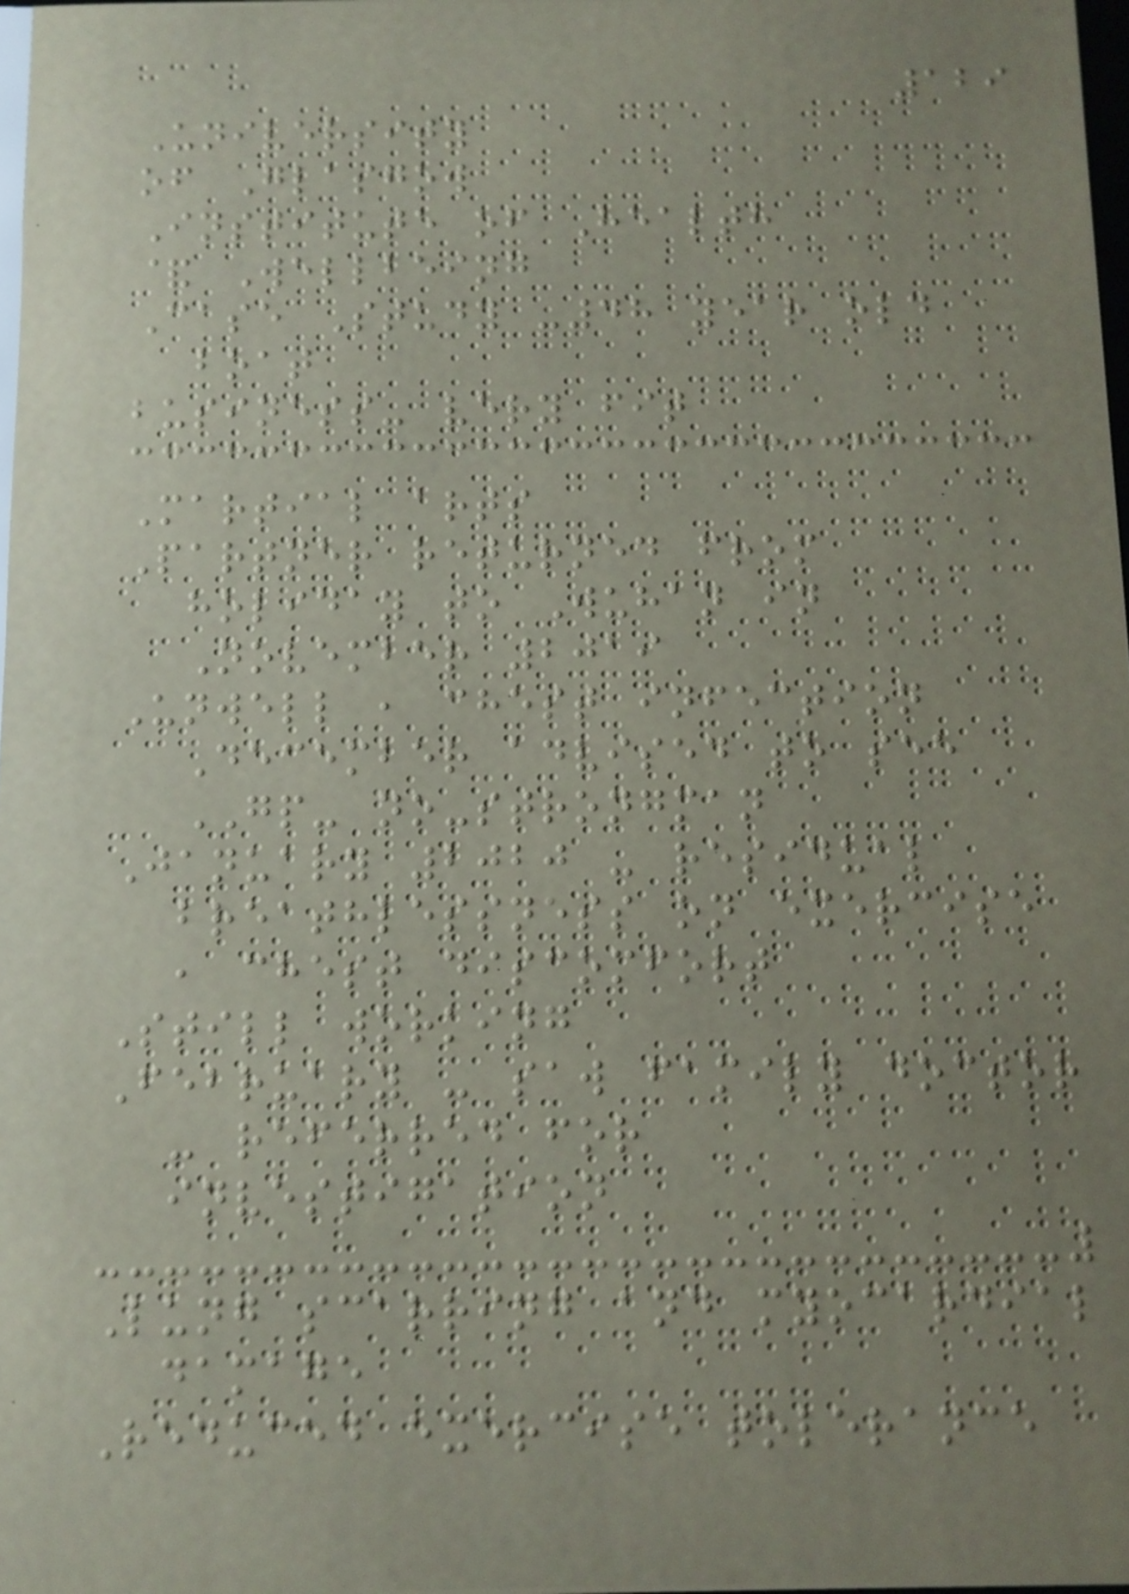129
University
of Glasgow
Institute of Health
& Wellbeing
Case Study -48 year old
boat
business- very fit
Martial arts
Partner returned from
holiday to Wuhan in
November 2019
Unwell , chest infection
December advised to see
GP- no-strongman
January 2020 - residual
breathlessness on exercise
, chest discomfort
Still working
February - saw family doctor
- referred for
investigation
Lung scarring and myocardial
damage
Reduced exercise tolerance
